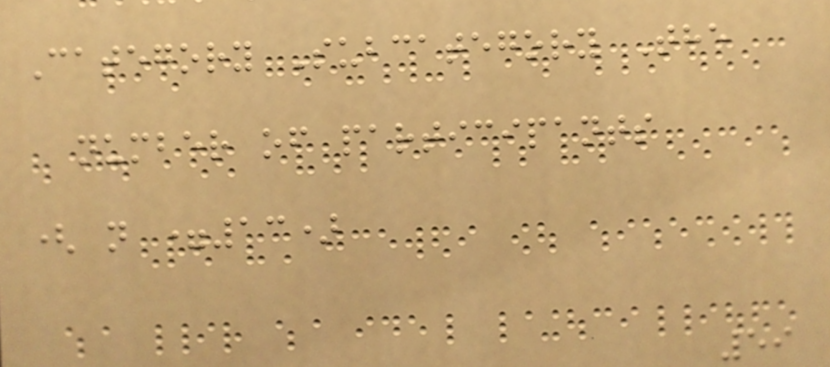Category Subcategory The
number of participants
( n =13)
59
